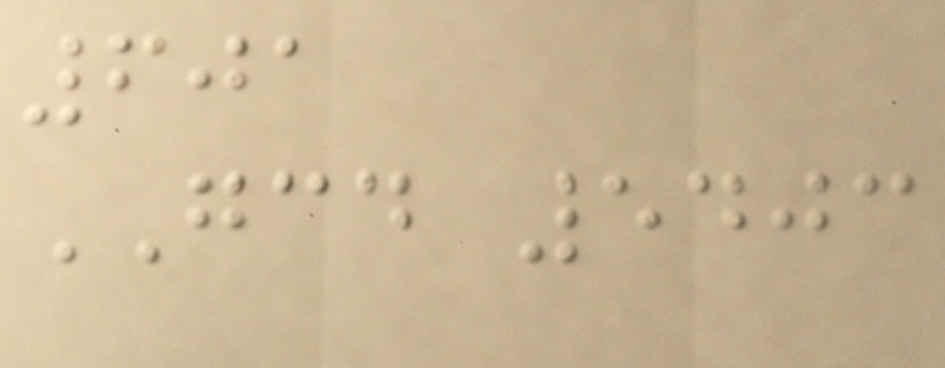601
GCD 5403
